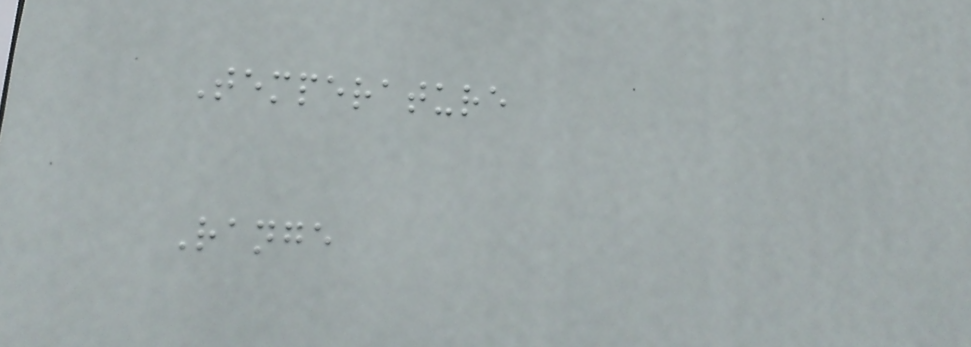Temperature
Range
